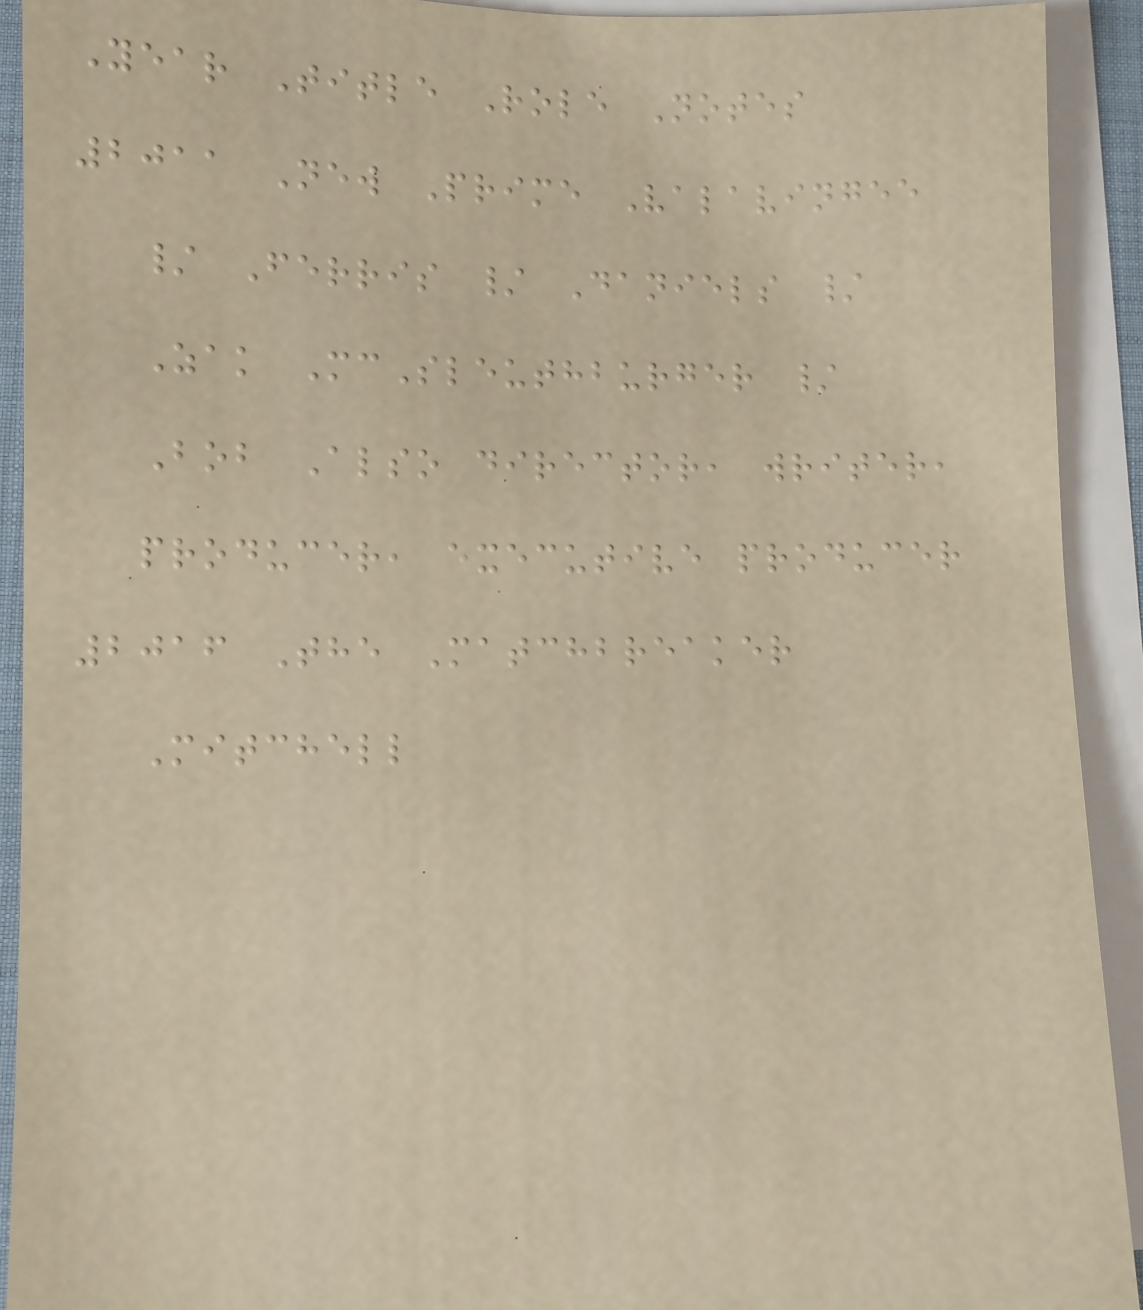Year Title Role Notes
2011 New Prime Valavingee
/ Ferris / Daniels /
Zak McSleuthburger /
Bob Also director, writer,
producer, executive producer
2016 The Matchbreaker
Mitchell
